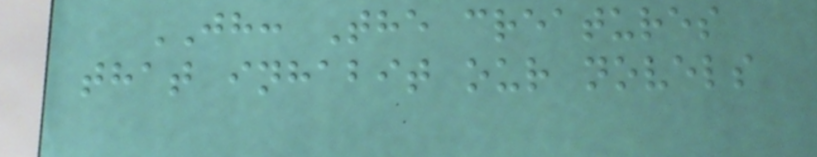JH: The creatures
that inhabit our novels
